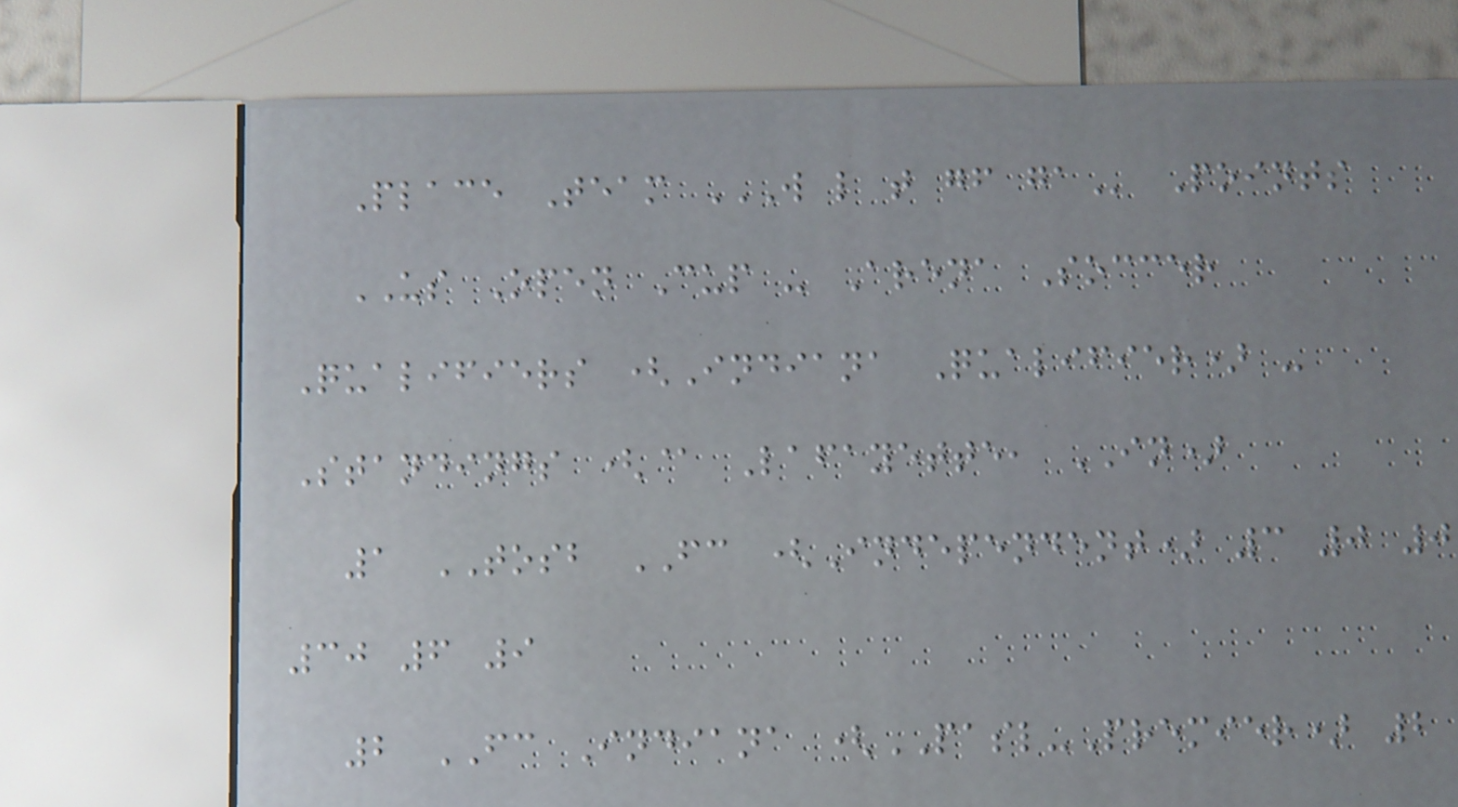Place Team W L T GF GA Points
US Open Cup - Arena Soccer
Qualifiers (Indiana Qualifier) -
Standings (@ Lafayette, IN)
1 TOSB FC (Independent) 3 0 0
30 6 9
2 FC Indiana (PASL-Premier) 2
